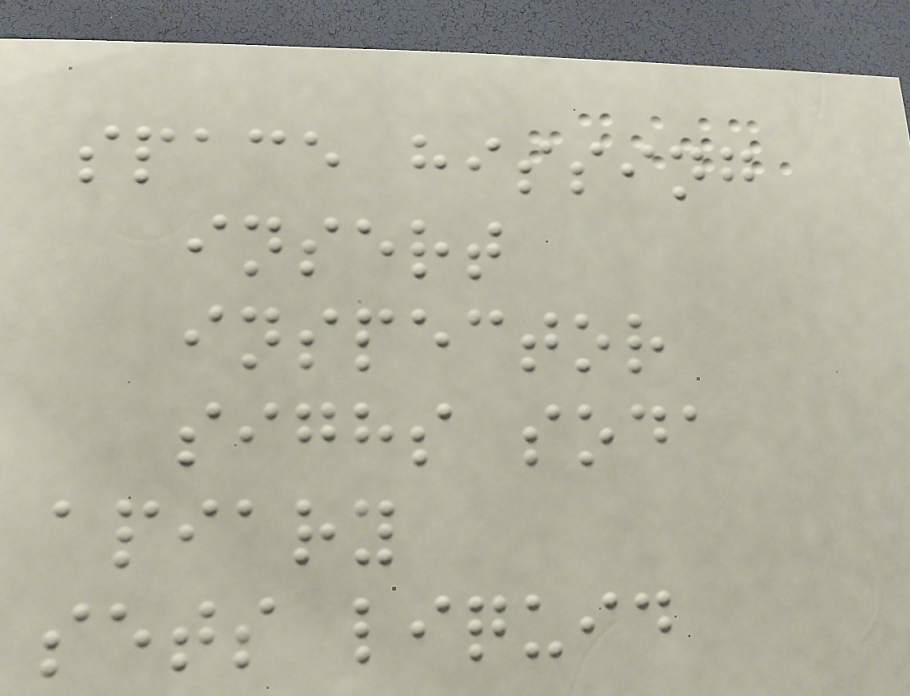space hissing
insert
inspector
sighs soda
apiary
sets liquid
